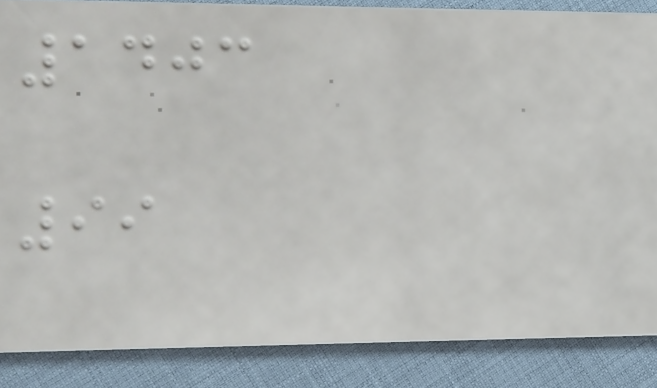1403
99
